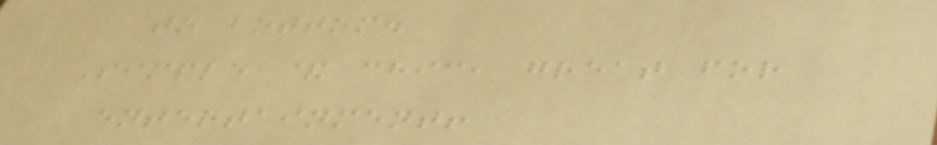to bottom.
Simple & chic, great for
entertainment!
